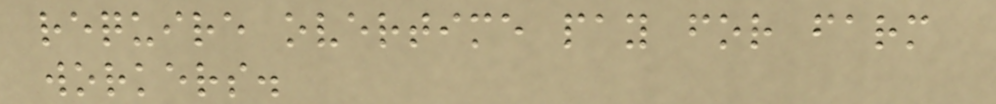require overtime pay for farm
workers.
